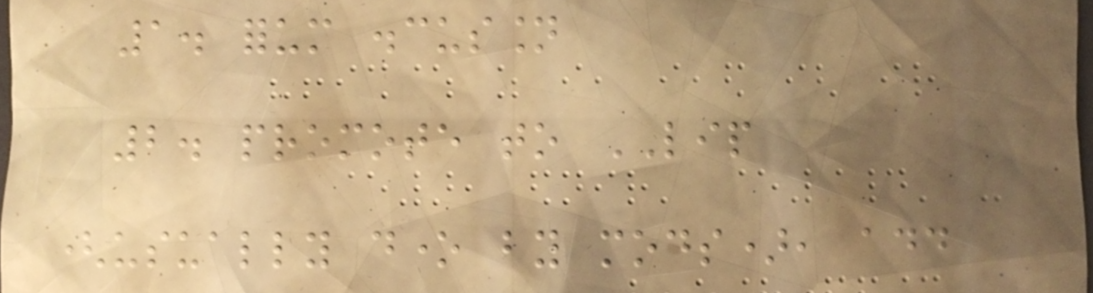1. forum discussion
2. promote to LIP
(usually done by mods), add
